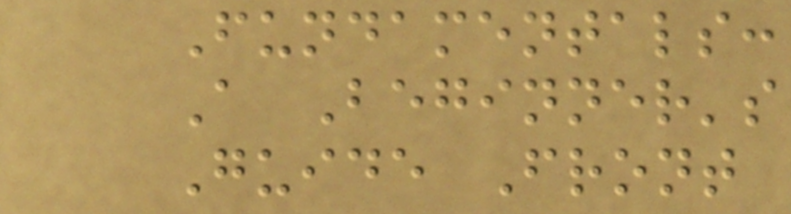Fundamentals:
A Beginner's
Guide Front
